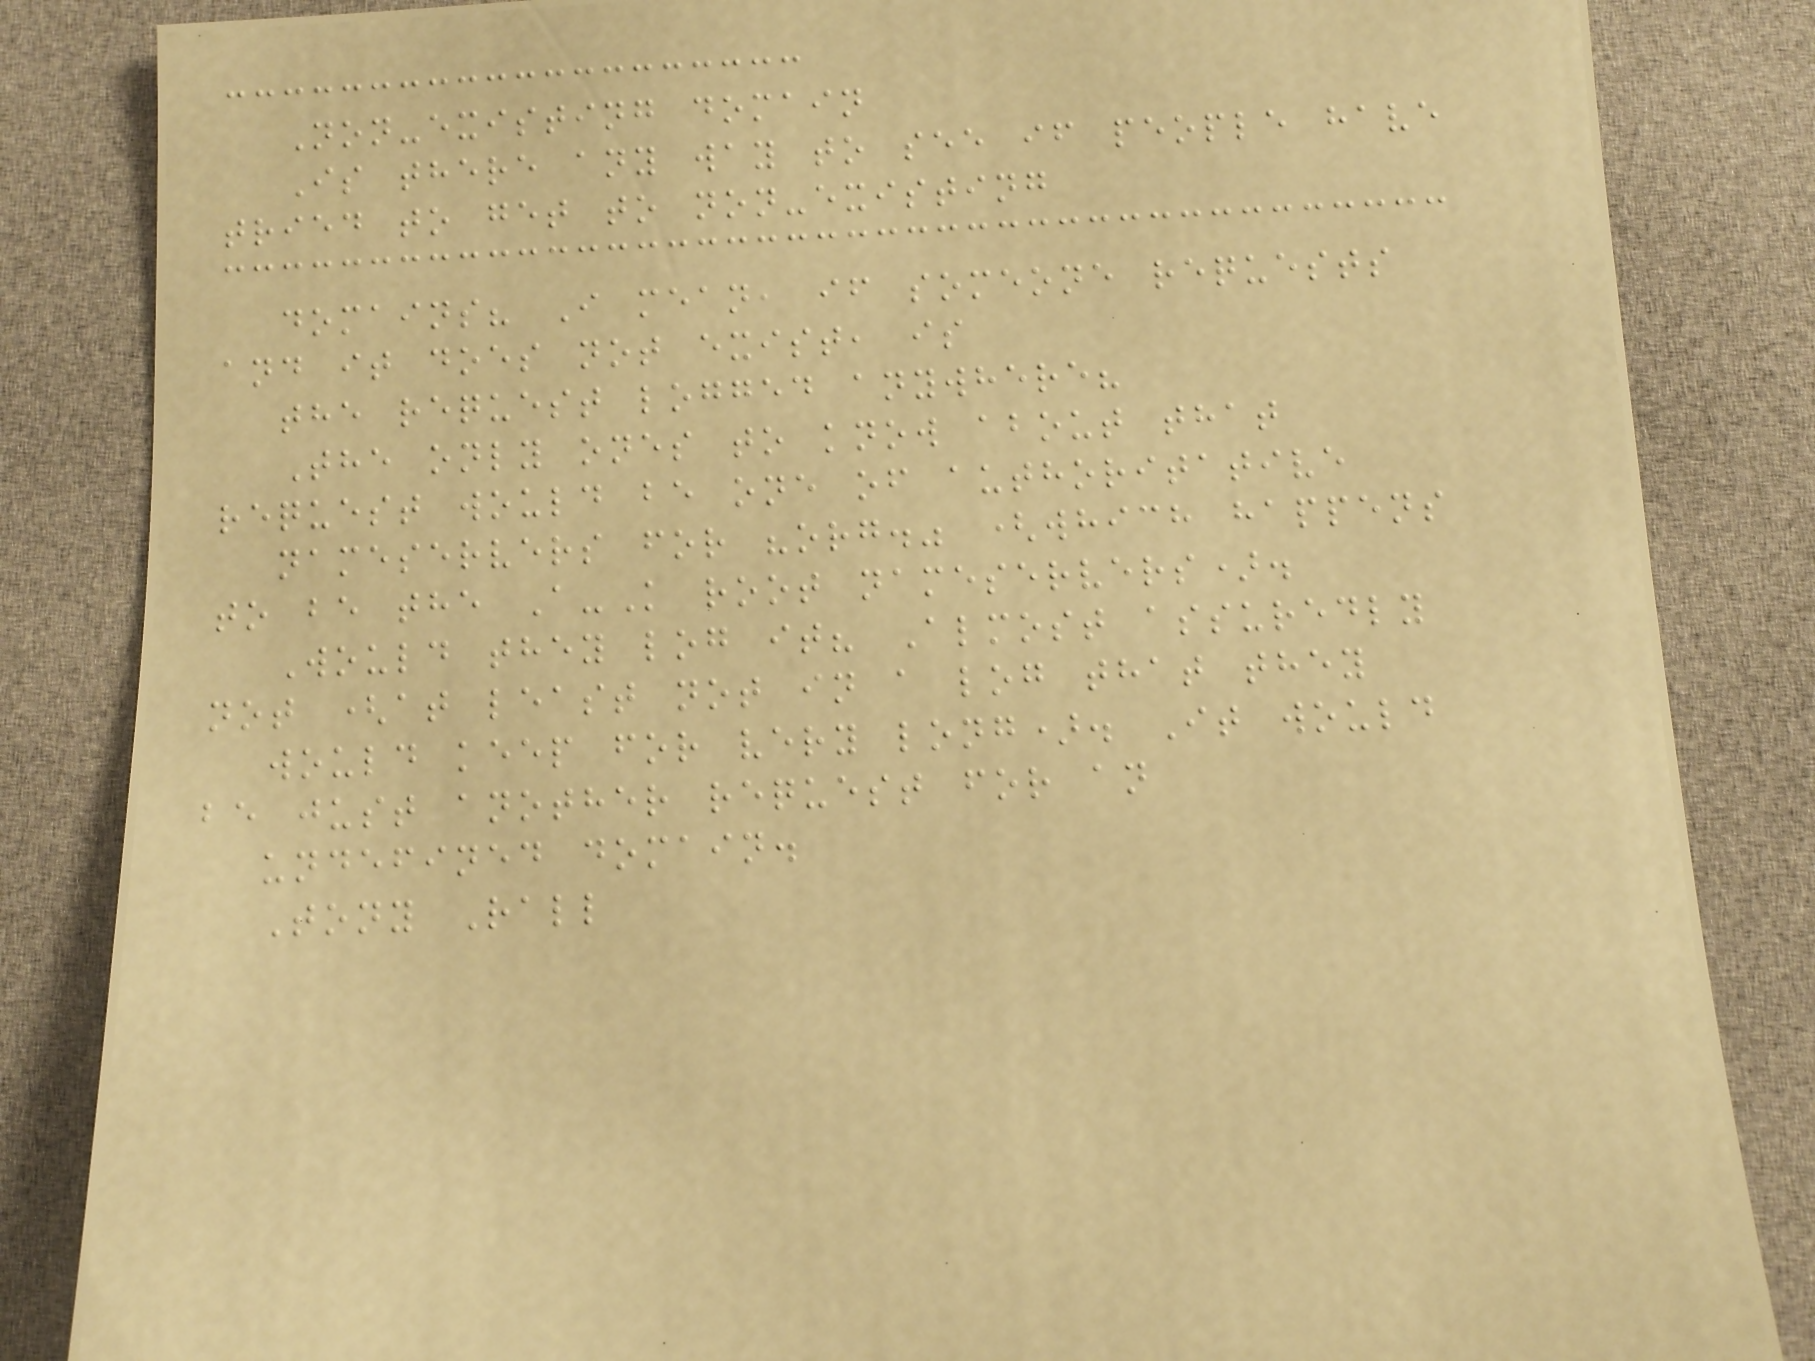Non-existing domain
Is there any way to see if people have
tried to get to non-existing
domains? I mean, if someone requests
and it does not exist, is
the request logged anywhere?
The only ones to know about that
request would be one of authoritative
nameservers for "org." (which happens
to be the A-K root nameservers).
Would they log it? Almost assuredly
not (at least not in a log that they
would keep for very long). It would
be just another request for an
undefined domain.
Tony Rall
